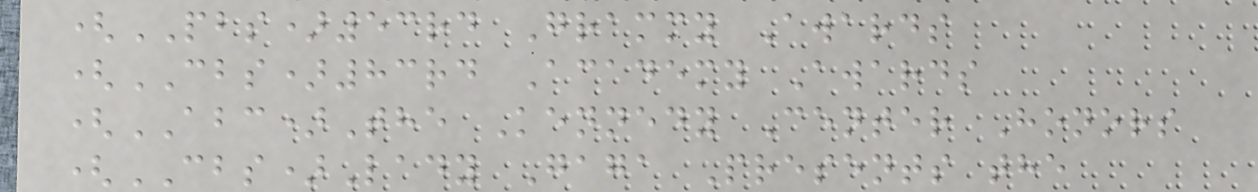(PBS)53rd Grammy Awards
(CBS)83rd Academy Awards
(ABC)The Kennedy Center Honors
(CBS)Lady Gaga Presents the
